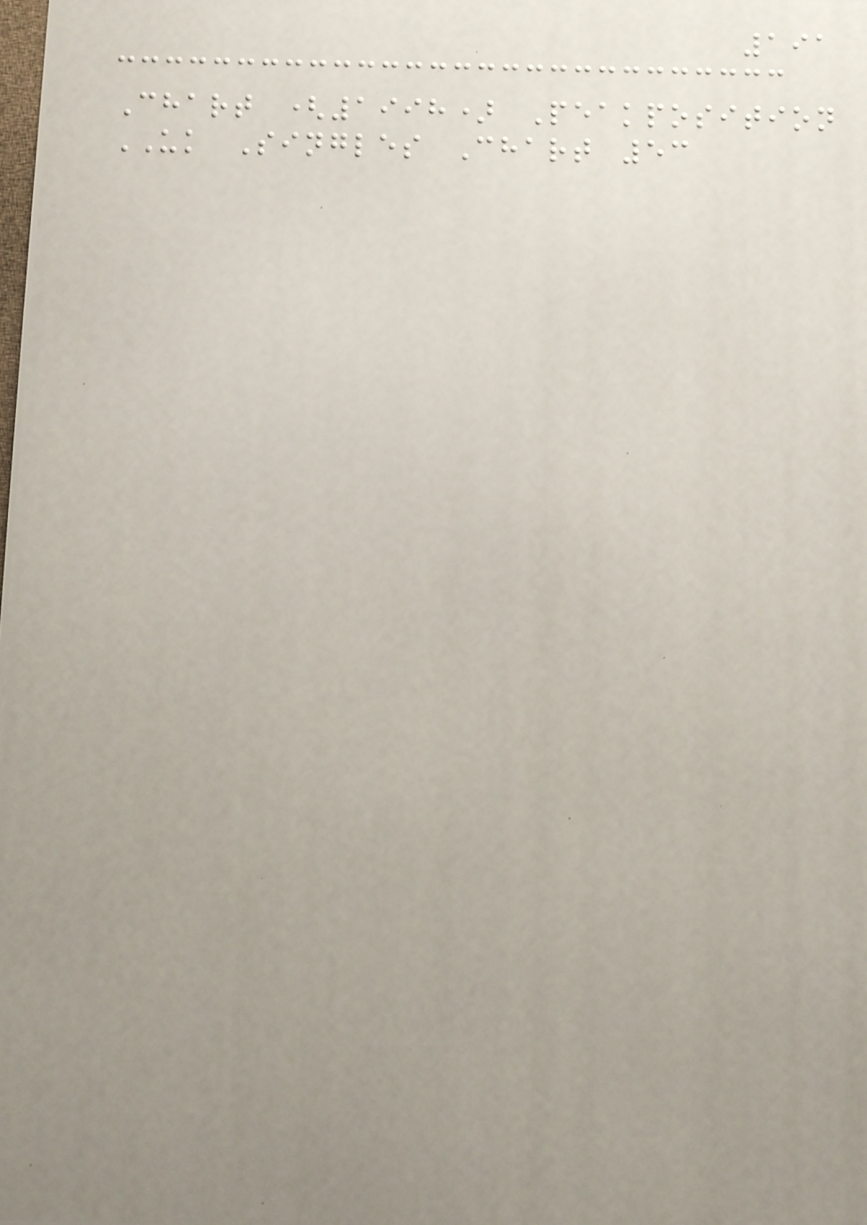191
Chart (1998) Peakposition
UK Singles Chart 53
